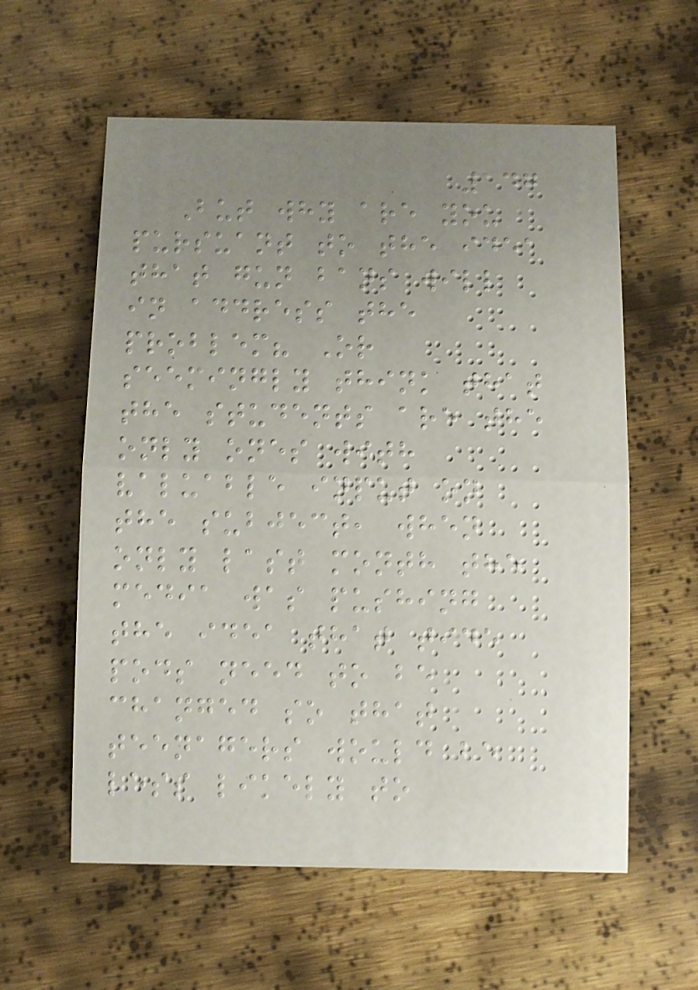147
But why are you
pursuant to the idea
that gun bans will
in address the
problem? Or
seemingly think that
the students are the
only ones with
valuable input on
the subject, when
only last month the
media was pushing
the idea that tide
pods need to be
changed so that
teenagers would be
less likely to
